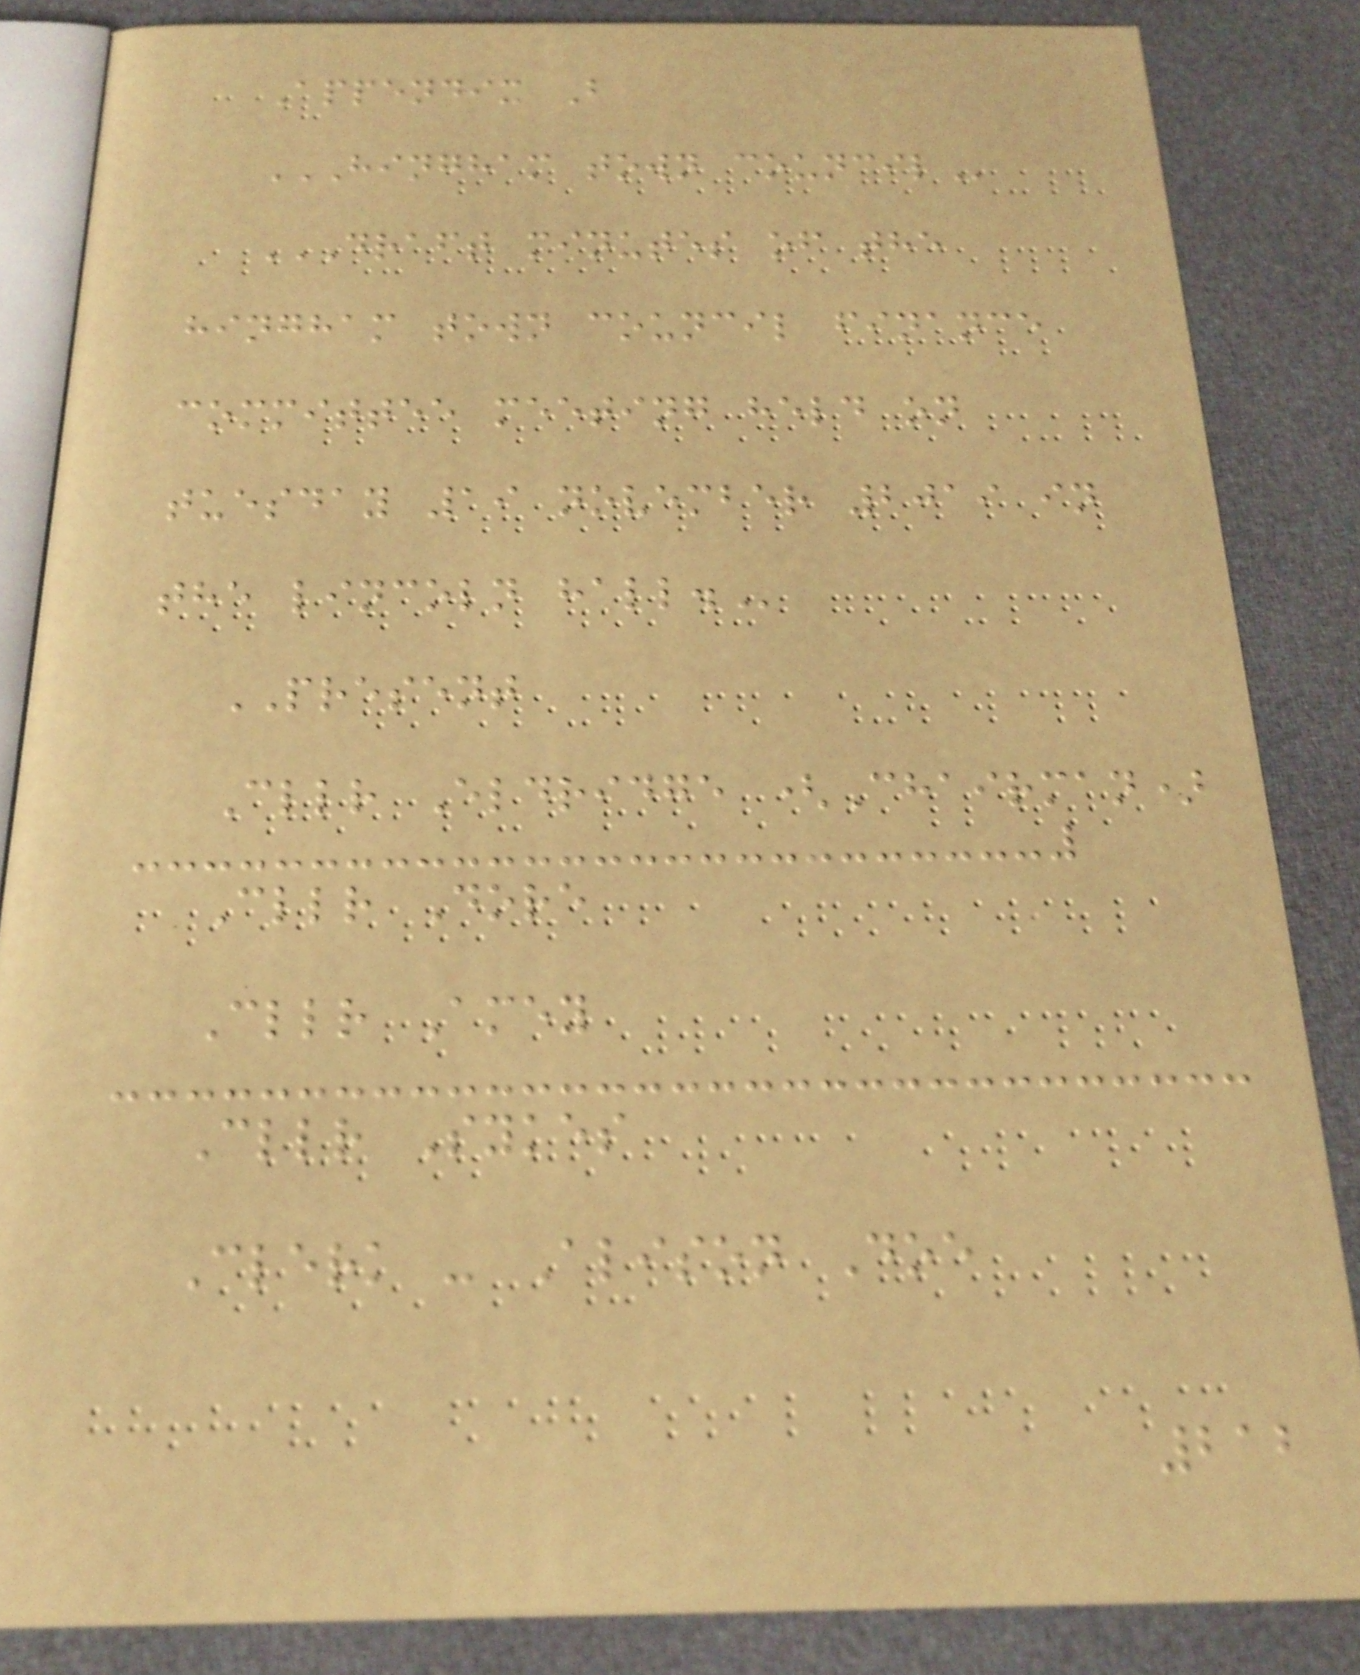Appendix B
HINGHAM TOWN COUNCIL
DRAFT MINUTES OF THE
HINGHAM TOWN COUNCIL FINANCE
COMMITTEE MEETING HELD ON
TUESDAY 19 NOVEMBER 2019 IN
THE LINCOLN HALL.
PRESENT
Cllr Eldridge (Chairman)
Cllr Dore
Cllr Amey
Cllr Sykes
Clerk - Alison Doe
212
